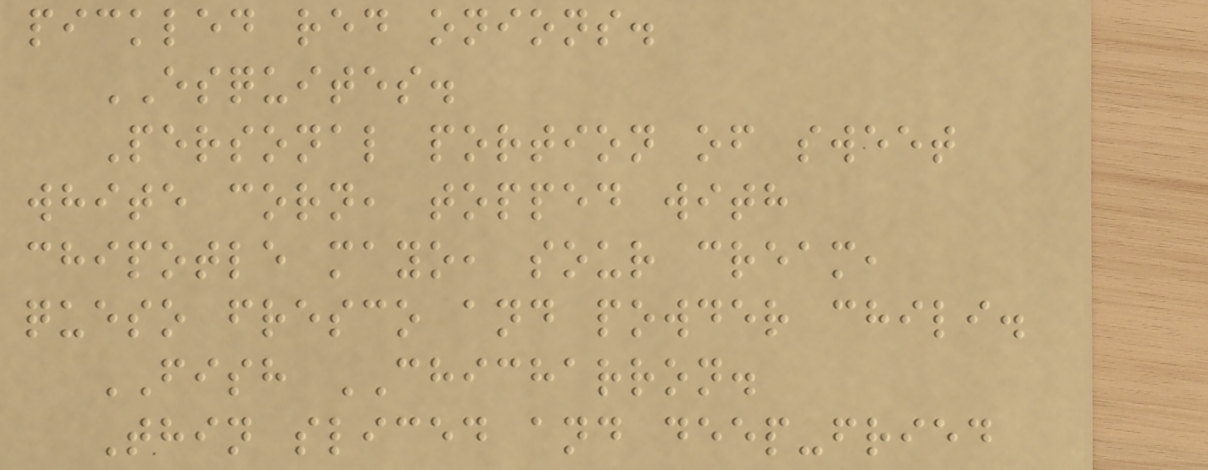pickled red onions.
ESQUITES.
Personal portion of sweet
white corn, topped with
chipotle mayo, sour cream,
queso fresco and powder chili.
FISH CHICHARRON.
Thin sliced and deep-fried
